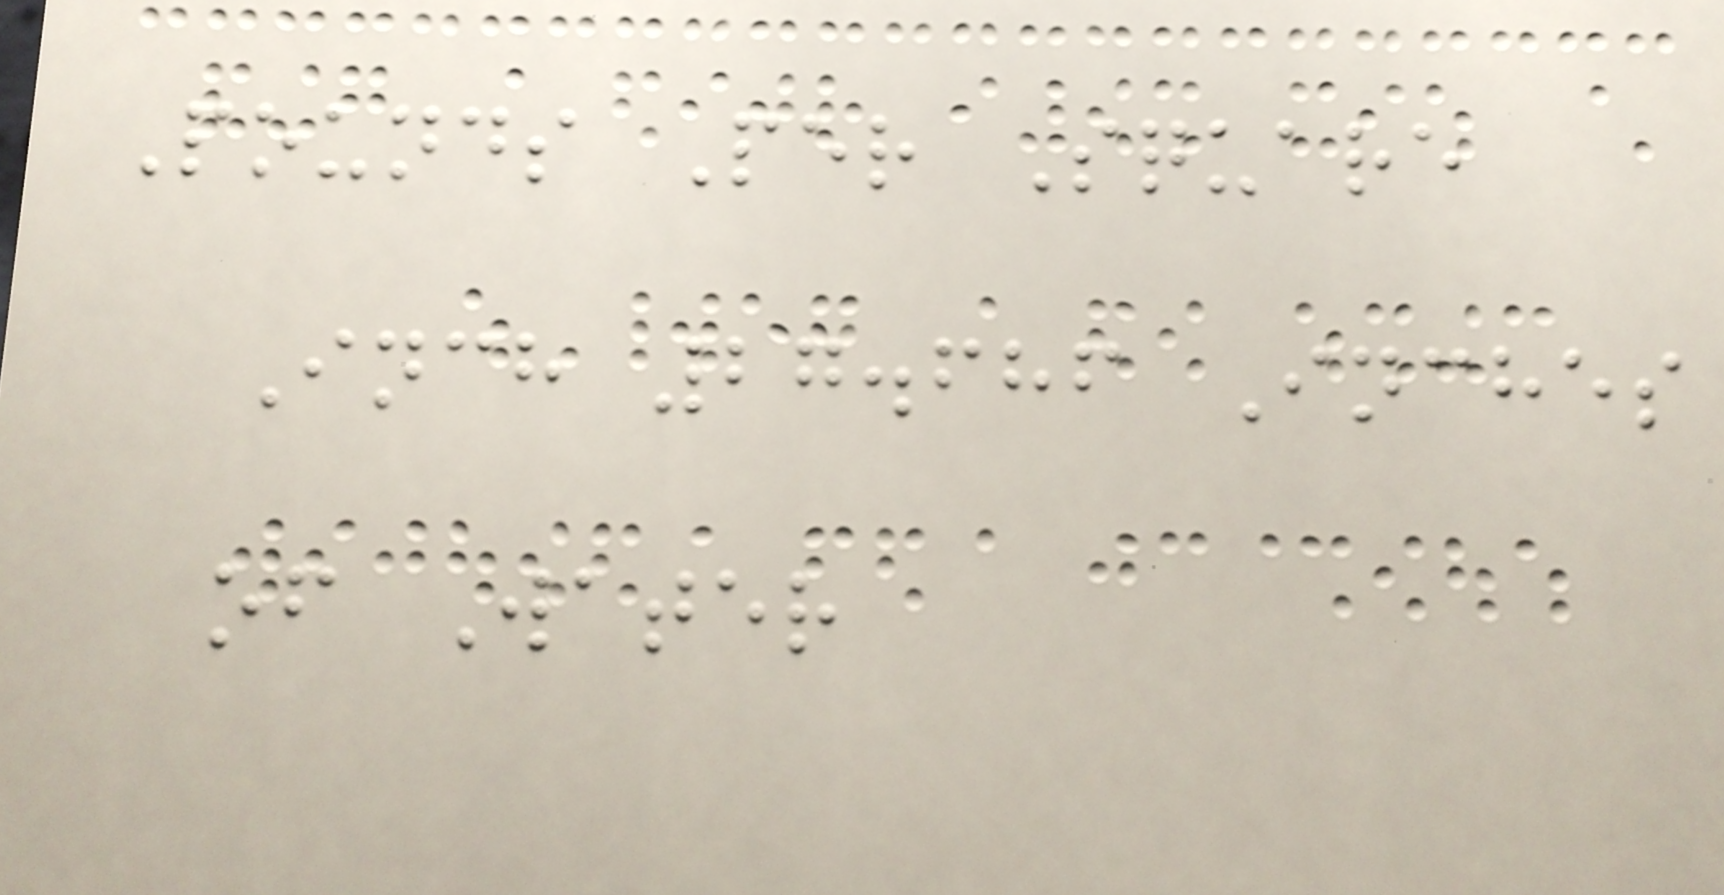Pounds Per Square
Inch 27.686 Inches
of Water
